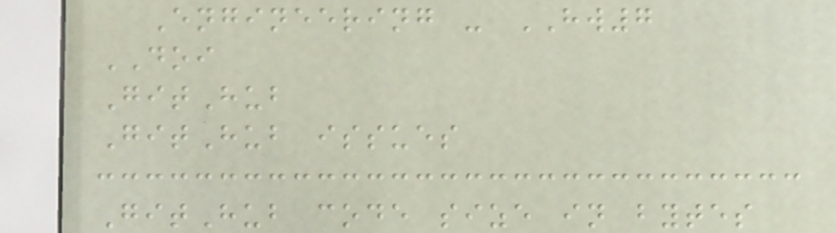Engineering - HW7
DOI
GitHub
GitHub issues
GitHub code size in bytes
